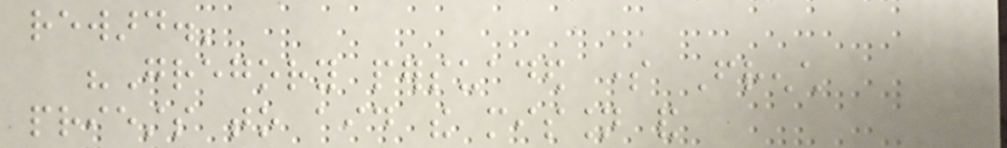reward.'
"Gregory persuaded some French
priests to aid the mission and
